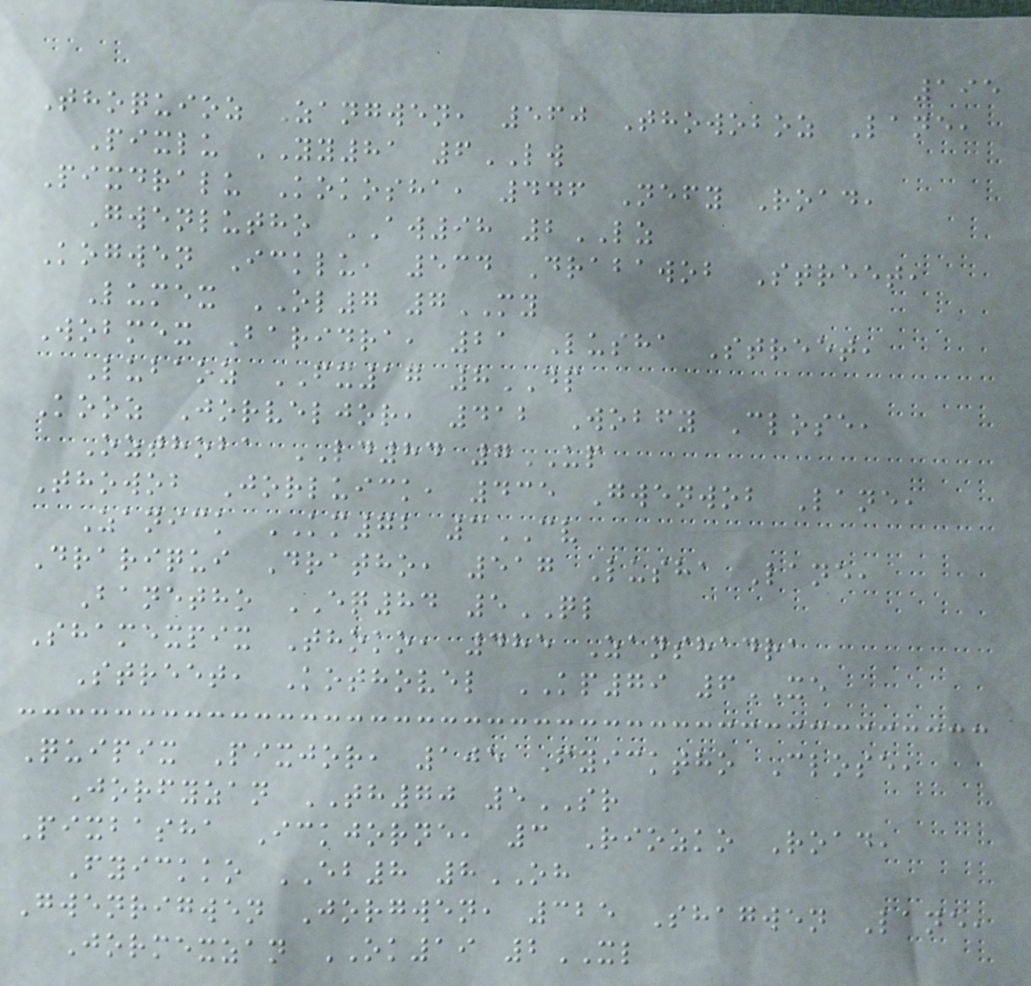195
Thoquioz Zangwen, 560 Thowoboz Lane,
Pixlu YY81 6LW
Pixdralu Kokosha, 446 Nefy Road,
Gwenlutho AW98 2LZ
Kogwen Icklu, 534 Drabawob Street,
Lumex OL7 7MY
Wobmex Baridra, 21 Lusha Street,
Lubaoz FX17 8DP
Kooz Jorveljor, 412 Wobfy Close,
Ozthoba LD84 7UP
Thowob Jorluick, 435 Gwenwob Lane,
Zanick KM72 3CV
Drariqui Dratho, 517 Lusha Lane,
Banetho EQ84 5QL
Shamexpix Thoko, 485 Zanshadra
Street, Kothovel KP79 6XE
Quipix Pixjor, 105 Fyicktho Close,
Jorfyzan TH70 5SR
Pixbasha Ickjorne, 3 Riozko Road,
Fyickko EB8 8OH
Gwenrigwen Jorgwen, 325 Shagwen Lane,
Jormexzan OK19 2XL
